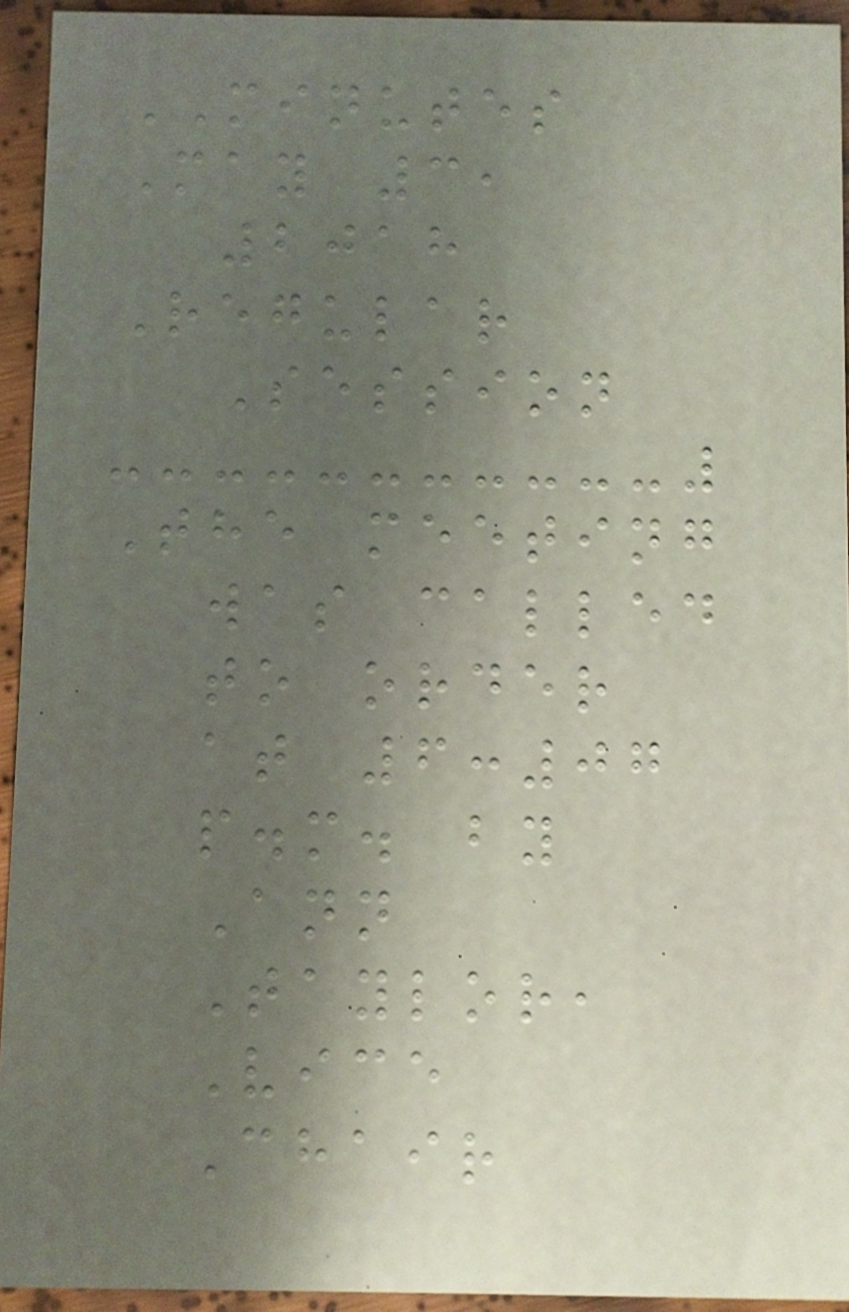MINUTES
May 3,
2018
Regular
Session
The meeting
was called
to order
at 6:07
p.m. by
Ann
Taylor,
Vice
Chair
